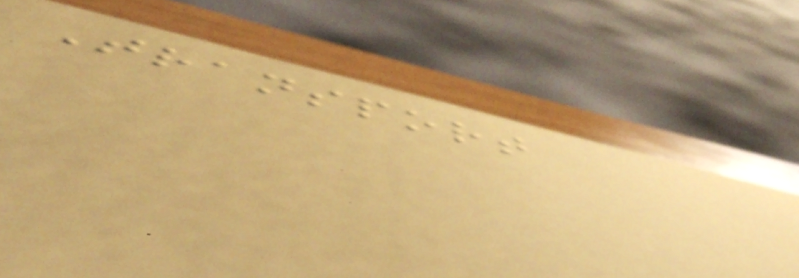Transport
